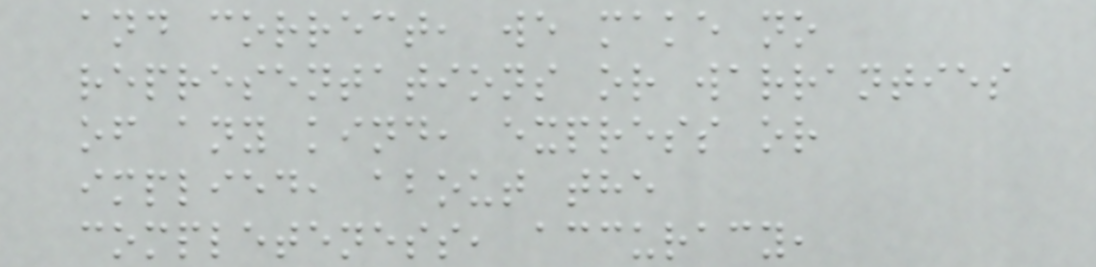and correct, we make no
representations or warranties
of any kind, express or
implied, about the
completeness, accuracy,
